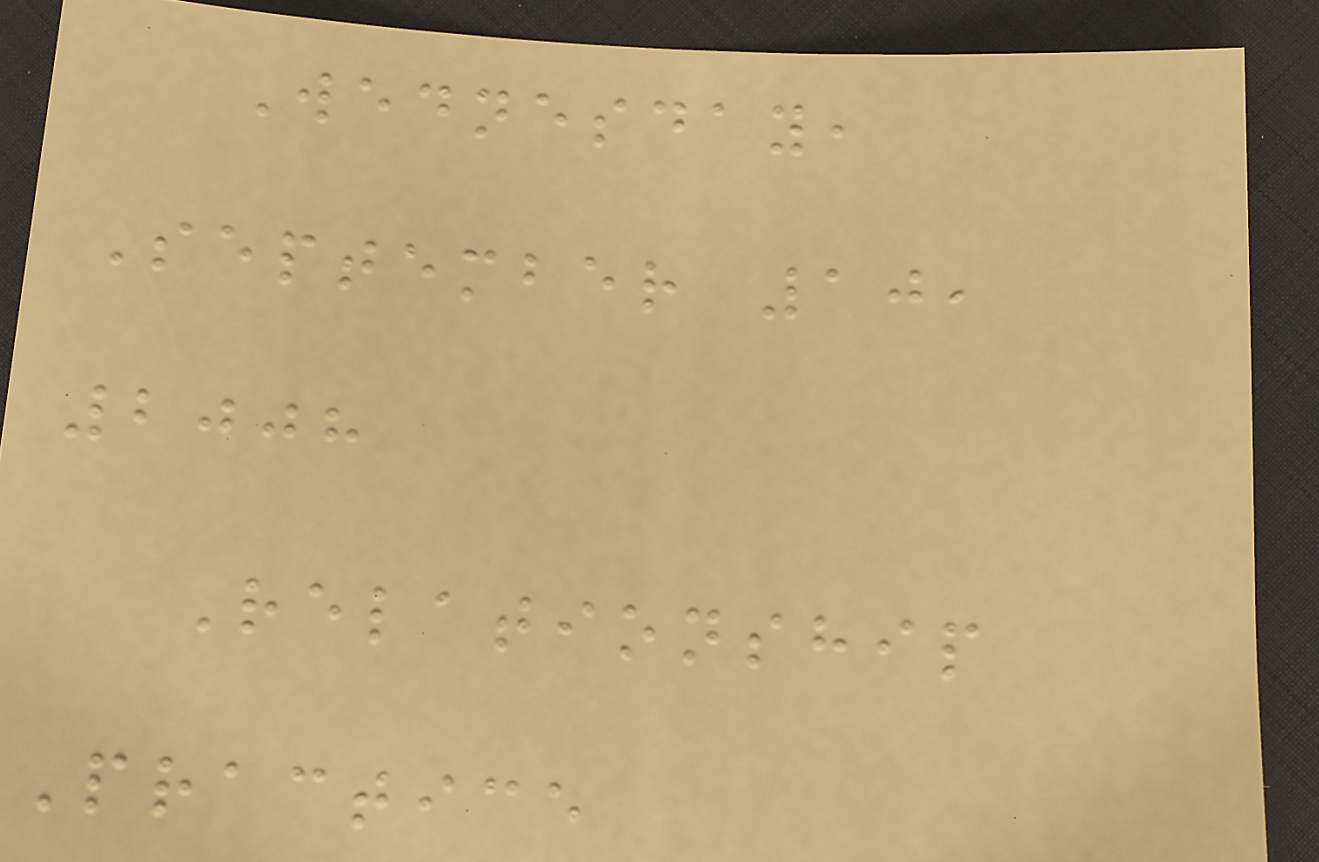Wednesday,
September 10,
2008
Relationship
Practice
